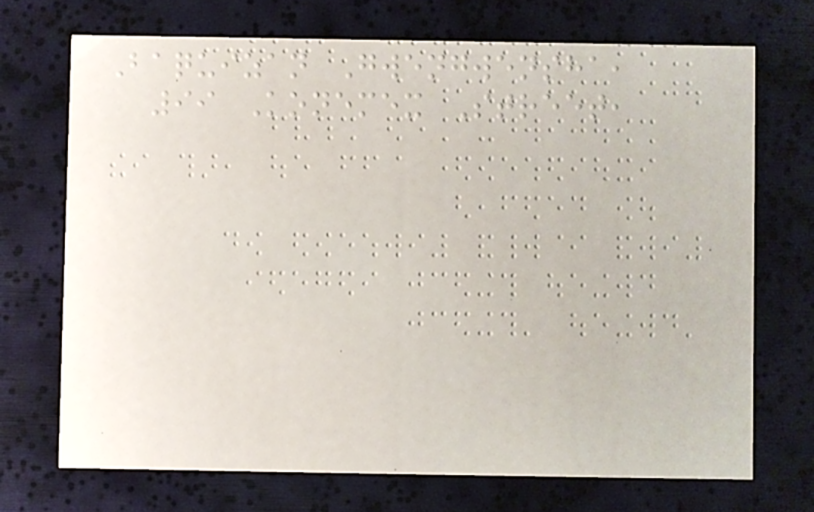Baquizan Gwengwensha,
99 Konemex Street,
